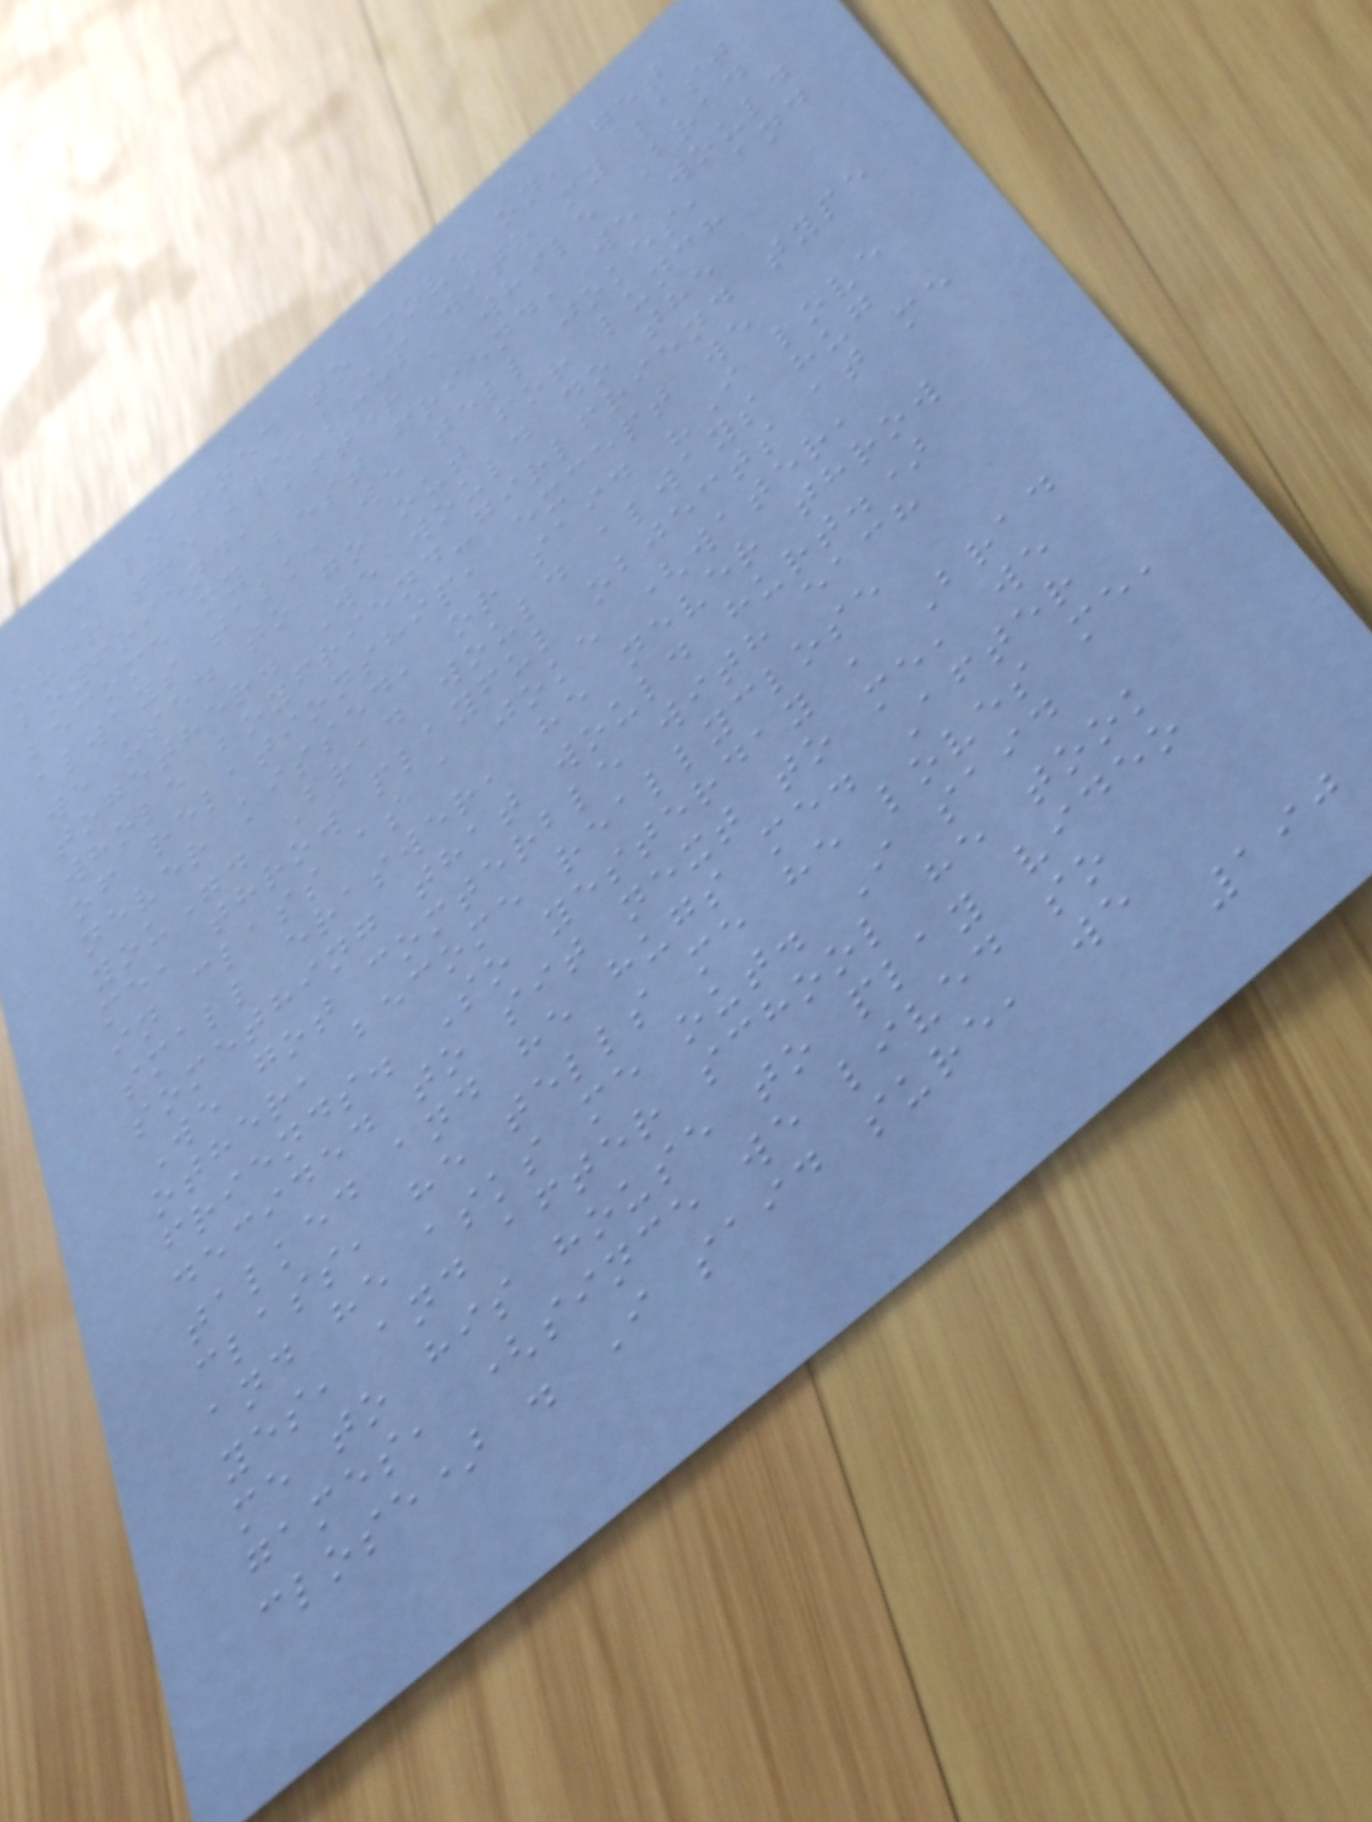I learned to move on, get
over the break-up with my last
boyfriend, after a while Brad
become my best friend, we would
always talk, we tell jokes, and
we used to go out for lunch
together. We would do the
whole boyfriend-girlfriend type
of relationship, except we
never kissed, or said "I love
you". Brad would always hug
me, throw playful objects at me
in class as a joke (water,
small eraswer, he never throw
something that would hurt.)
We got comterble with each
other, become reallyclose
friends. So yesterday , Brad
decided to sit next to me, we
talked and he hugs me. After
class, he tells me he loves me,
and he asks me out. I said
yes, and after school he took
me to his house to play video
games, (since we lived so
close) . I said sure, we
190
